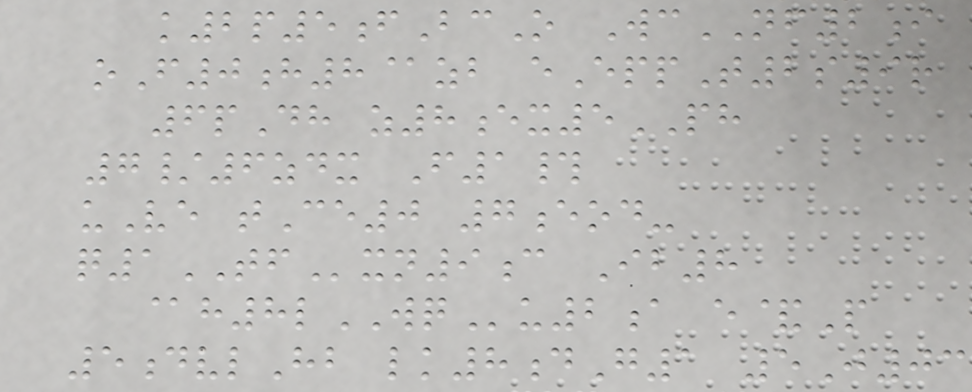k2p5fBcO WcNF2i
oF0h8@zb eEppT2s9r
6pDh z8ex5PH
7/6zdx F1#
uVe tCe0 7eod-
q1TFxn9c Ib8
@h8lWQu2a e&P
5dvlHb lk8dG1 5J03
